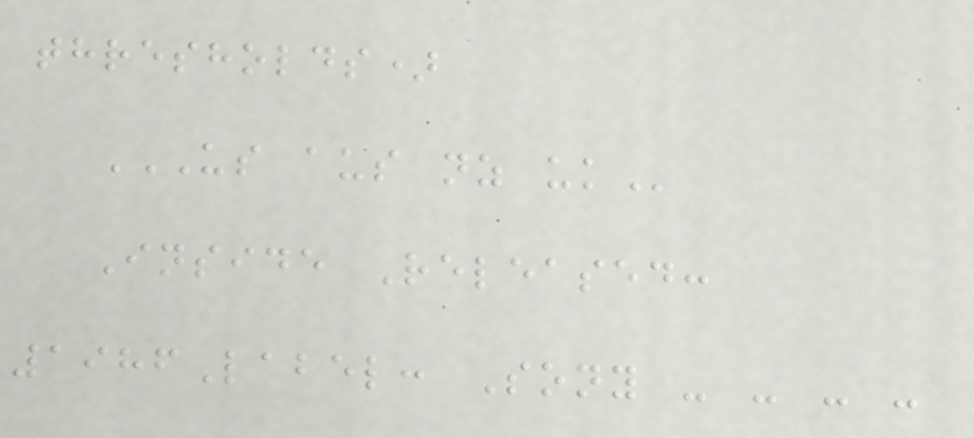thresholds)
US AUS NZ UK
Inside Released:
1986Label: Sony - - - -
